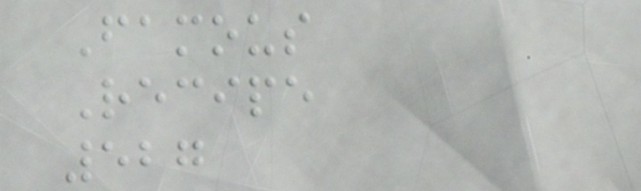Famous
Recipe
527
